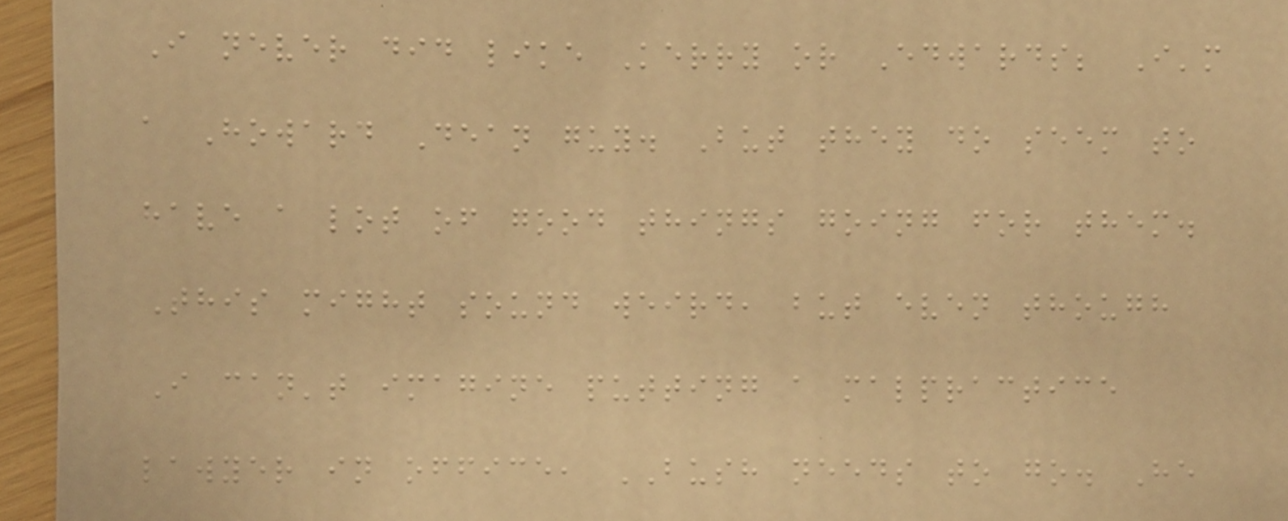I never did like Kerry or Edwards; I'm
a Howard Dean guy. But they do seem to
have a lot of good things going for them.
This might sound weird, but even though
I can't imagine putting a malpractice
lawyer in office, BUSH needs to go. He
